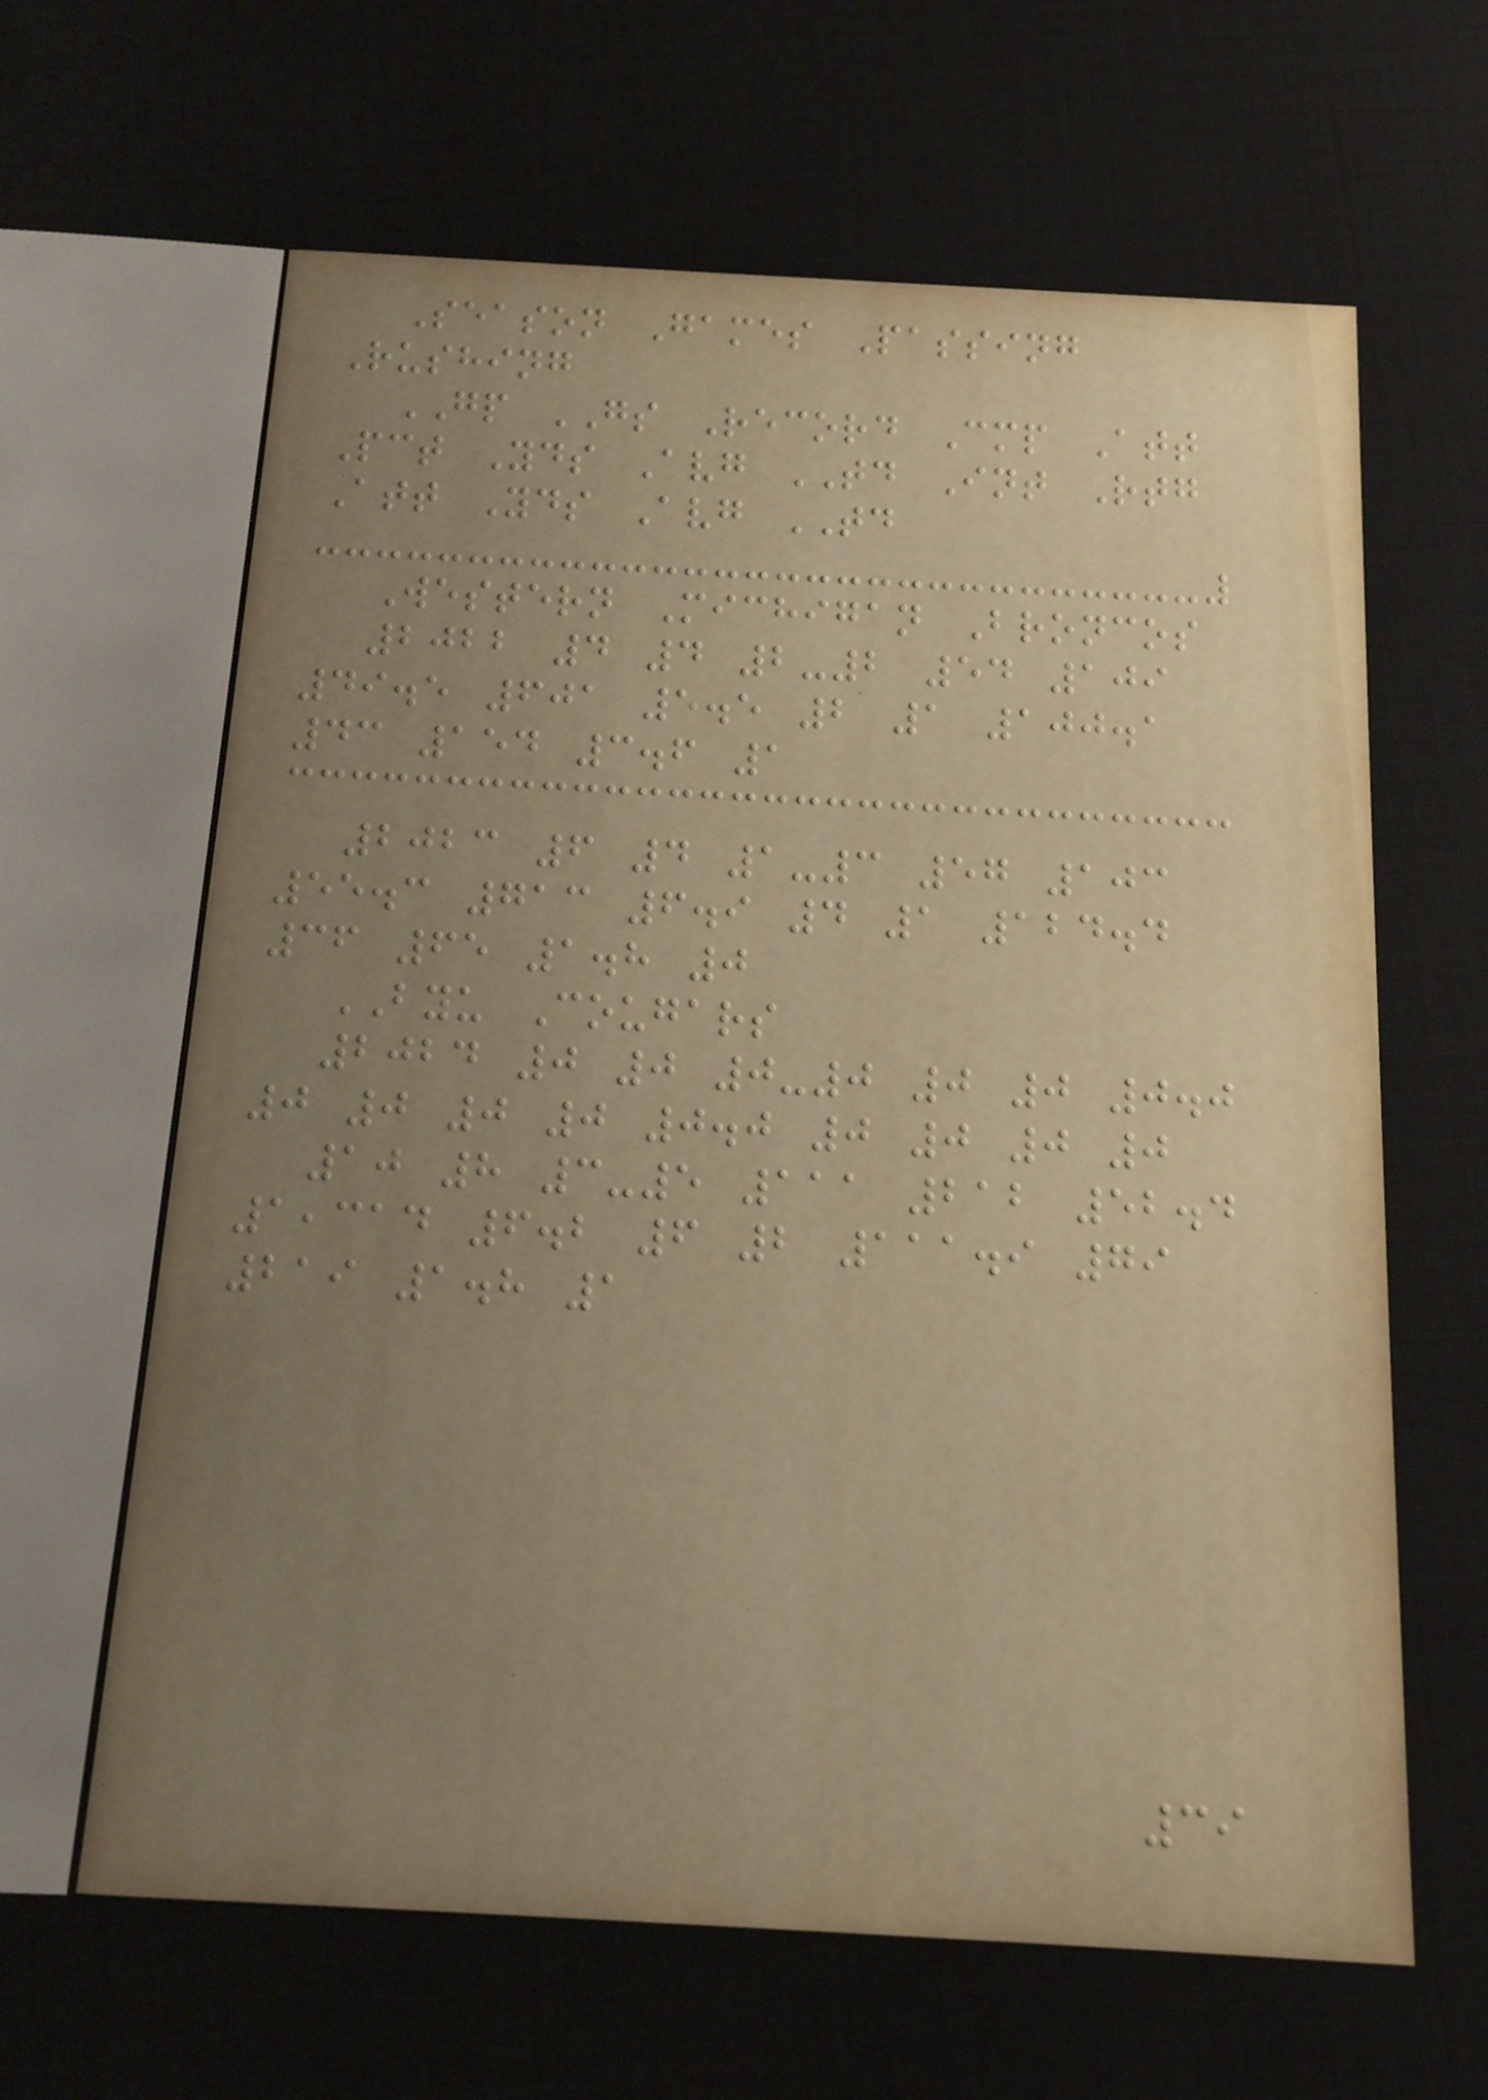Season Games Passing
Rushing
GP GS Record Cmp Att
Pct Yds Avg TD Int Rtg
Att Yds Avg TD
Western Michigan Broncos
2022 4 4 2-2 54 109
49.5 601 5.5 2 1 100.1
43 154 3.6 1
2023 6 4 1-3 57 103
55.3 713 6.9 4 1 124.4
36 65 1.8 0
BYU Cougars
2024 0 0 0-0 0 0 0.0
0 0 0 0 0.0 0 0 0 0
10 8 3-5 111 212 52.4
1,314 6.2 6 2 111.9 79
219 1.8 1
39
